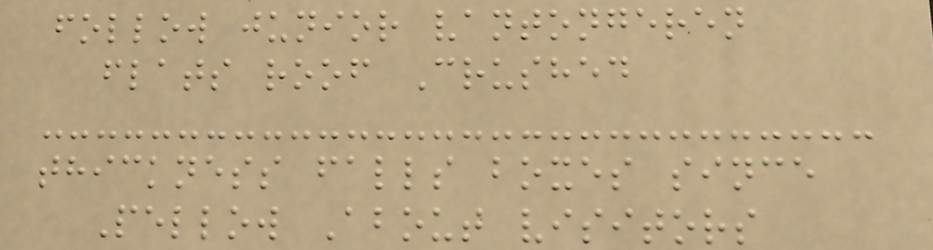follow junior vantongeren
flats roof Crushed
thickness falls boxes since
Pellow About visitors
